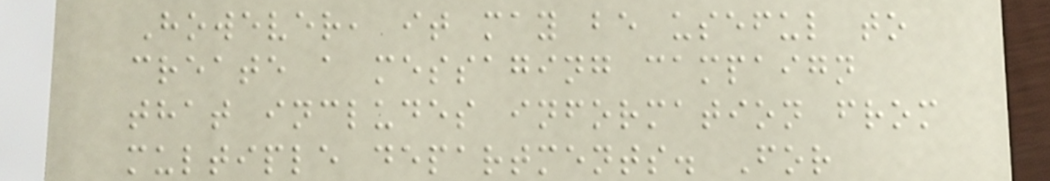However, it may be useful to
create a messaging campaign
that includes information from
multiple departments. For
